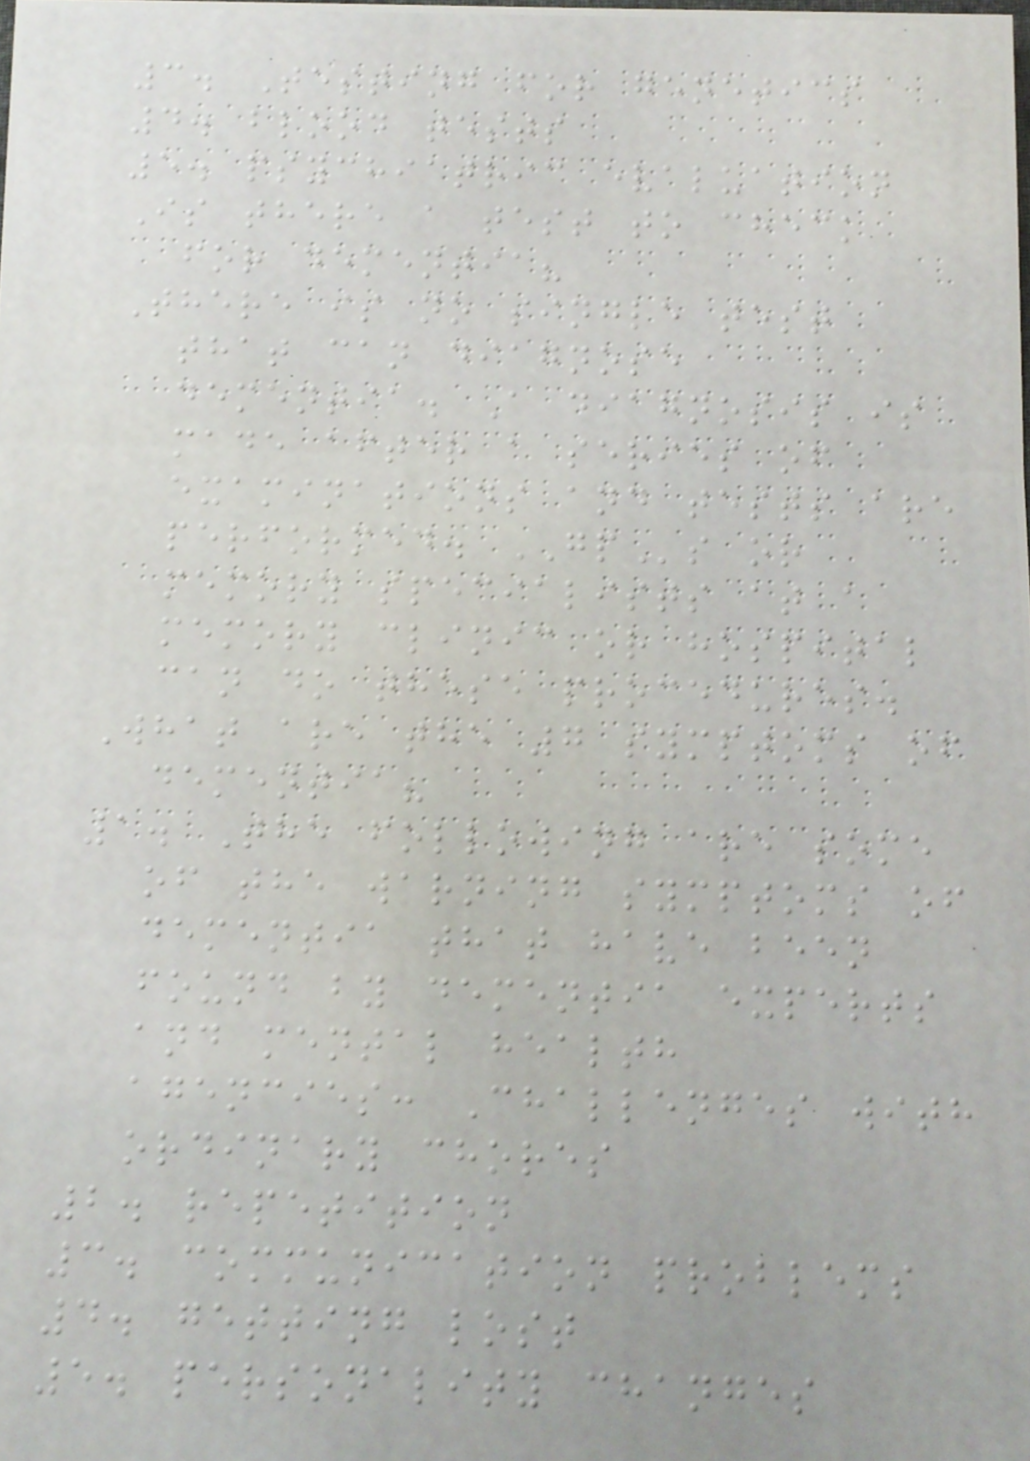3. Testing for genetics
4. blood tests
5. psychiatric evaluation
Is there a test to check
for dementia?
There is no single test
that can diagnose
dementia. A diagnosis is
made after a series of
examinations and tests are
performed. GPs or
memory specialists at a
memory clinic or hospital
can do these procedures.
What are the 7 symptoms of
dementia?
1. The following are some
of the warning symptoms of
dementia that have been
found by dementia experts
and mental health
agencies: Challenges with
ordinary chores
2. repetition
3. communication problems
4. getting lost
5. personality changes
